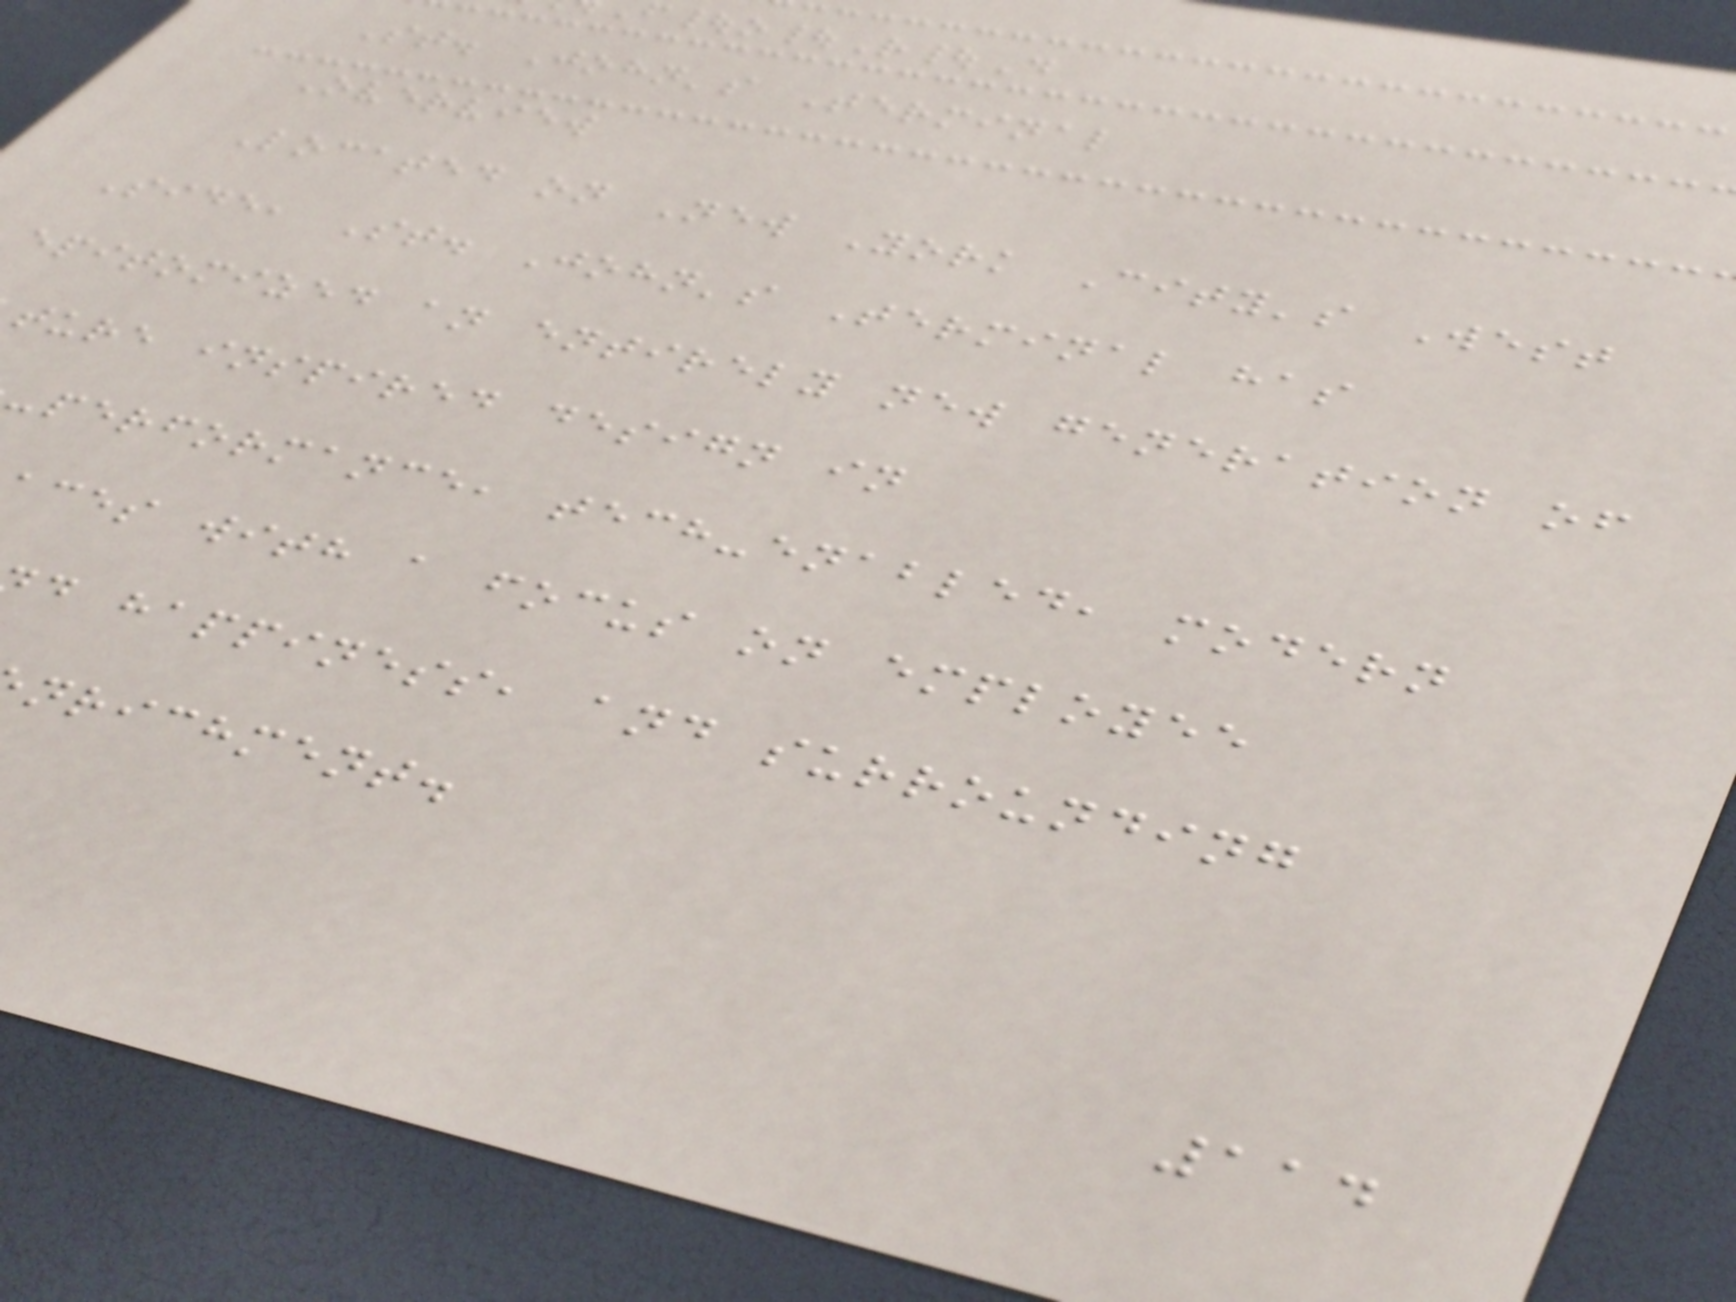|o|R|D
St. John's Terminal
Overview
Located on New York City's West
Side, St. John's Terminal has
epitomized an entirely new generation of
ture inspired design in
-performance, tech-enabled, modern
ces with a focus on employee
d happiness, and surrounding
nrichment.
114
